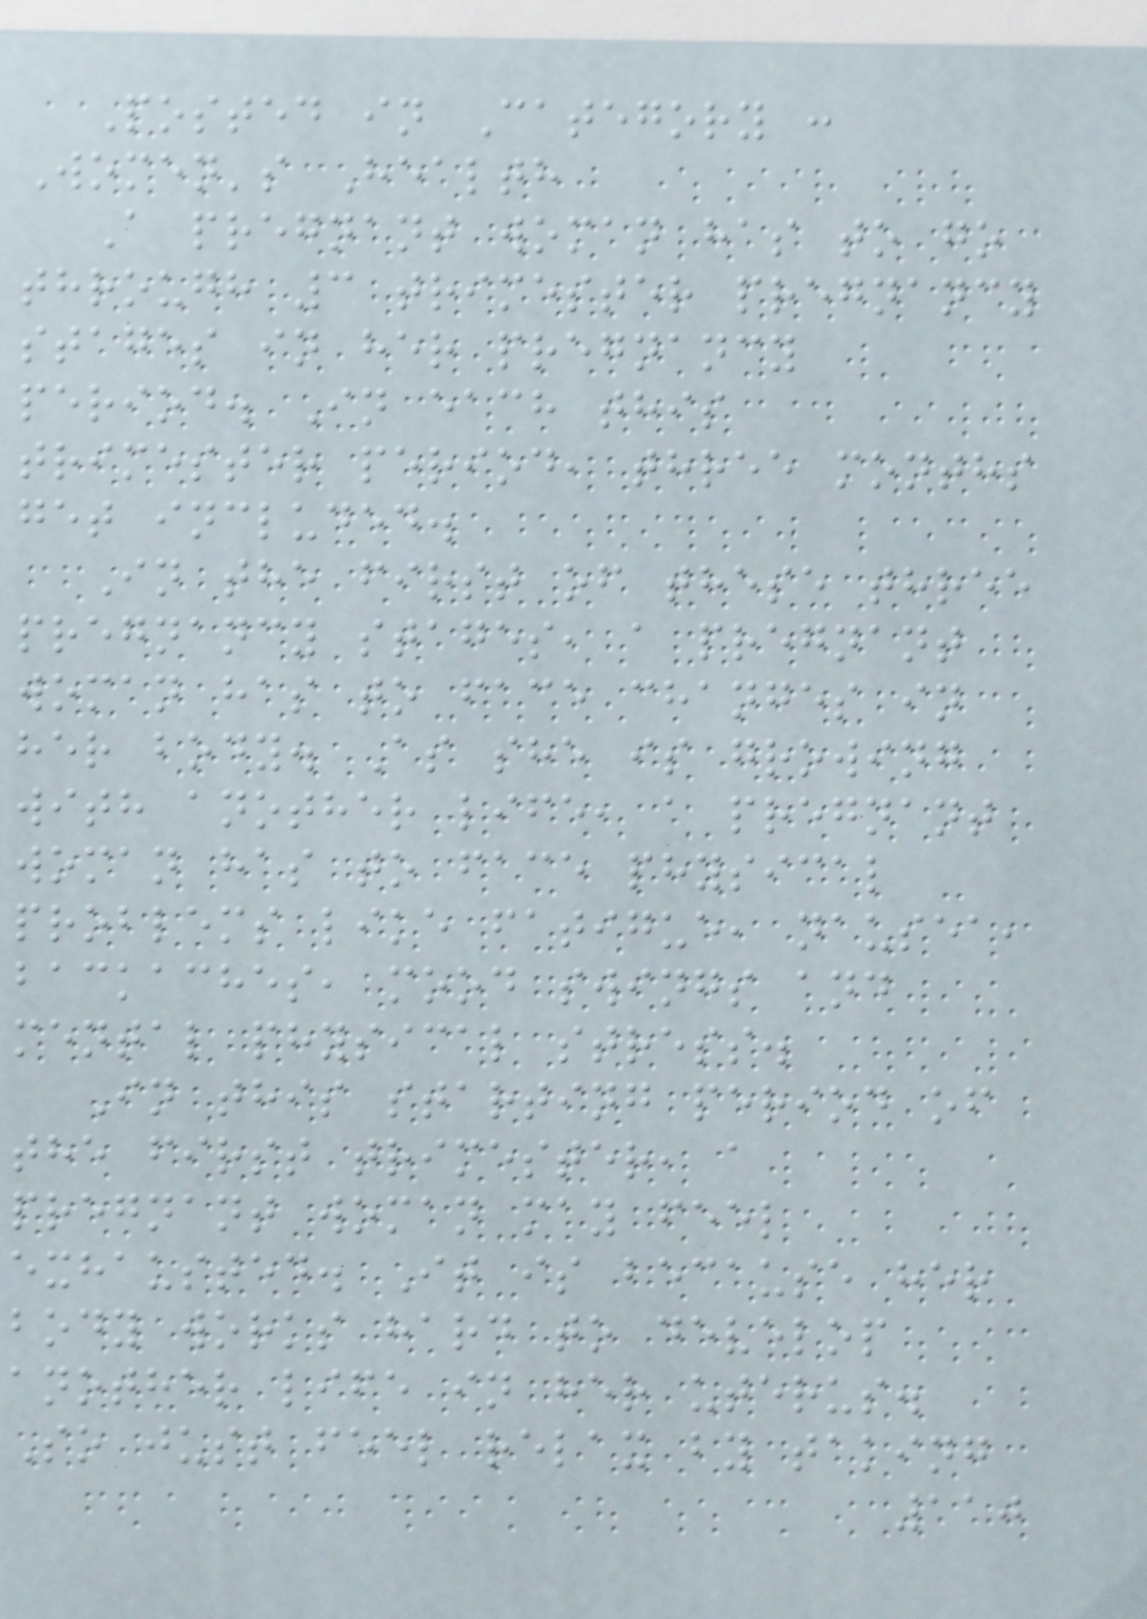Posted in Category :
Women's Health
A pregnant woman has to go
through 3 trimester pregnancy
stages in her pregnancy
period. In each this
trimester period, three months
get included.
In the first of these three
pregnancy stages, a pregnant
woman has to face changes in
her body. As she is growing
with another life, a pregnant
woman has to face physical
problems like fatigue, nausea,
backaches, mood swings and
mental physical stress.
In this starting period of
the first trimester, a
pregnant woman may feel
exhausted. It is because her
body works hard to develop
another life in her uterus.
So just feel relax by taking
110
